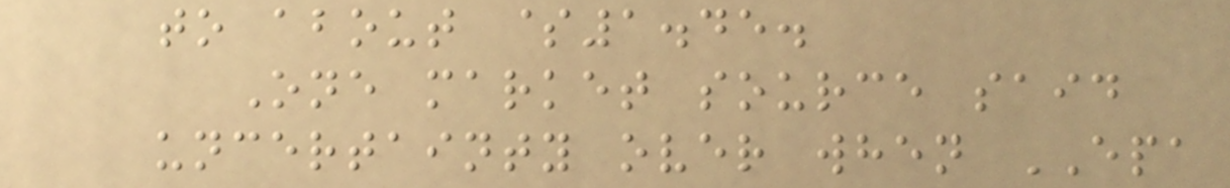to about $1.45.
One market source said
uncertainty over when EPA
